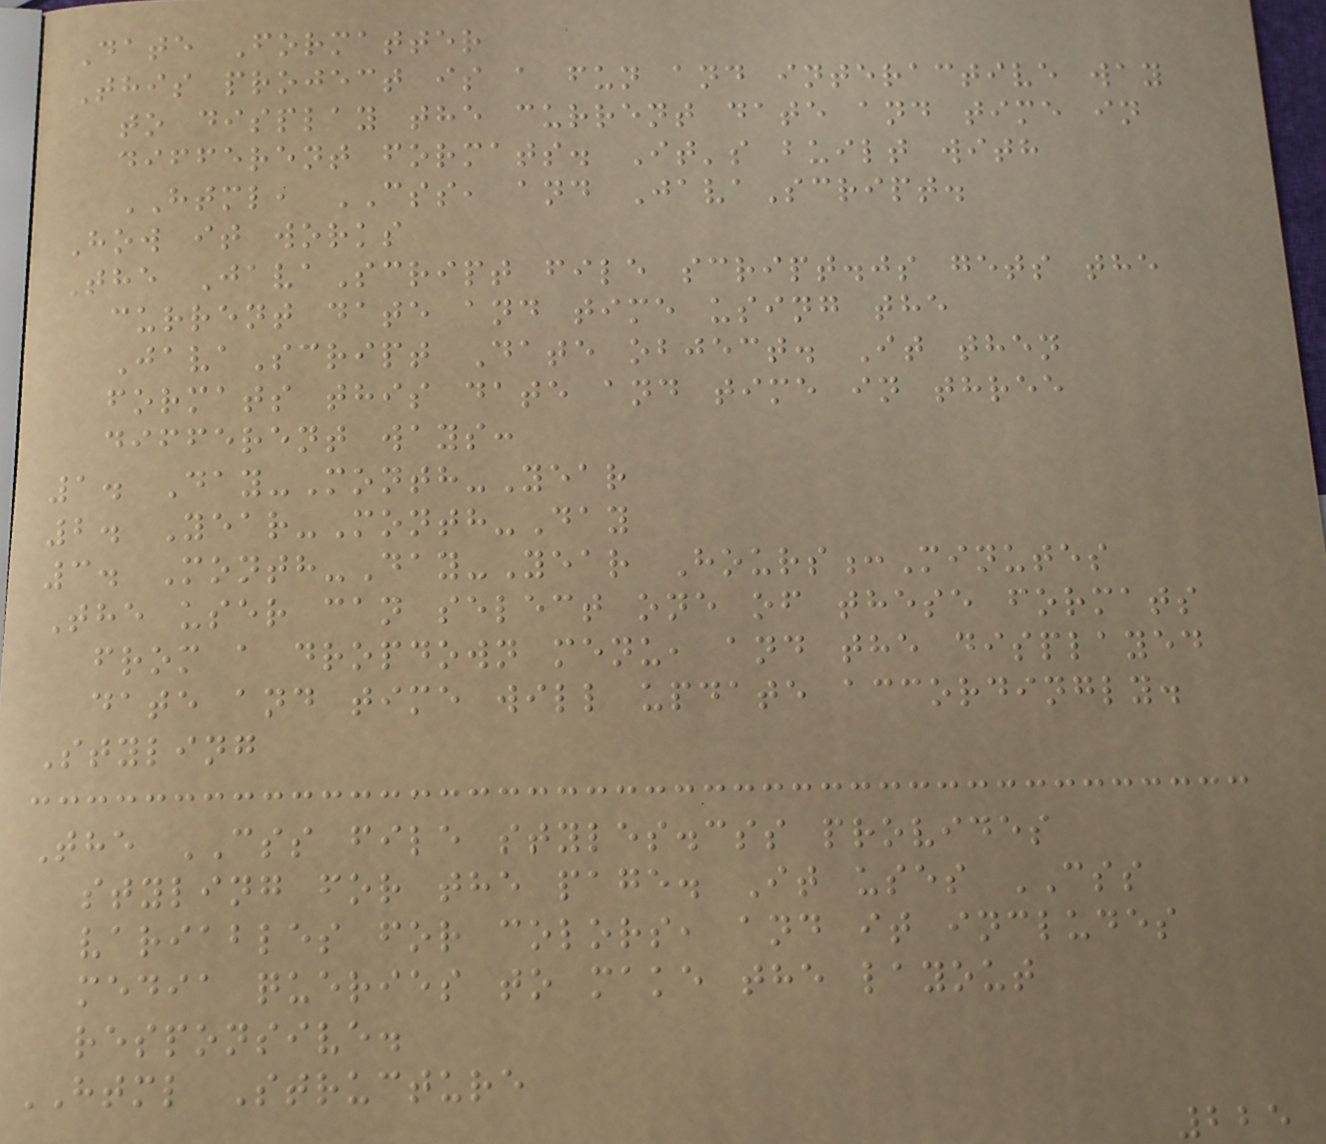Date Formatter
This project is a fun and interactive way
to display the current date and time in
different formats. It's built with
HTML, CSS, and JavaScript.
How it works
The JavaScript file script.js gets the
current date and time using the
JavaScript Date object. It then
formats this date and time in three
different ways:
1. Day-Month-Year
2. Year-Month-Day
3. Month-Day-Year Hours:Minutes
The user can select one of these formats
from a dropdown menu, and the displayed
date and time will update accordingly.
Styling
The CSS file styles.css provides
styling for the page. It uses CSS
variables for colors, and it includes
media queries to make the layout
responsive.
HTML Structure
225
